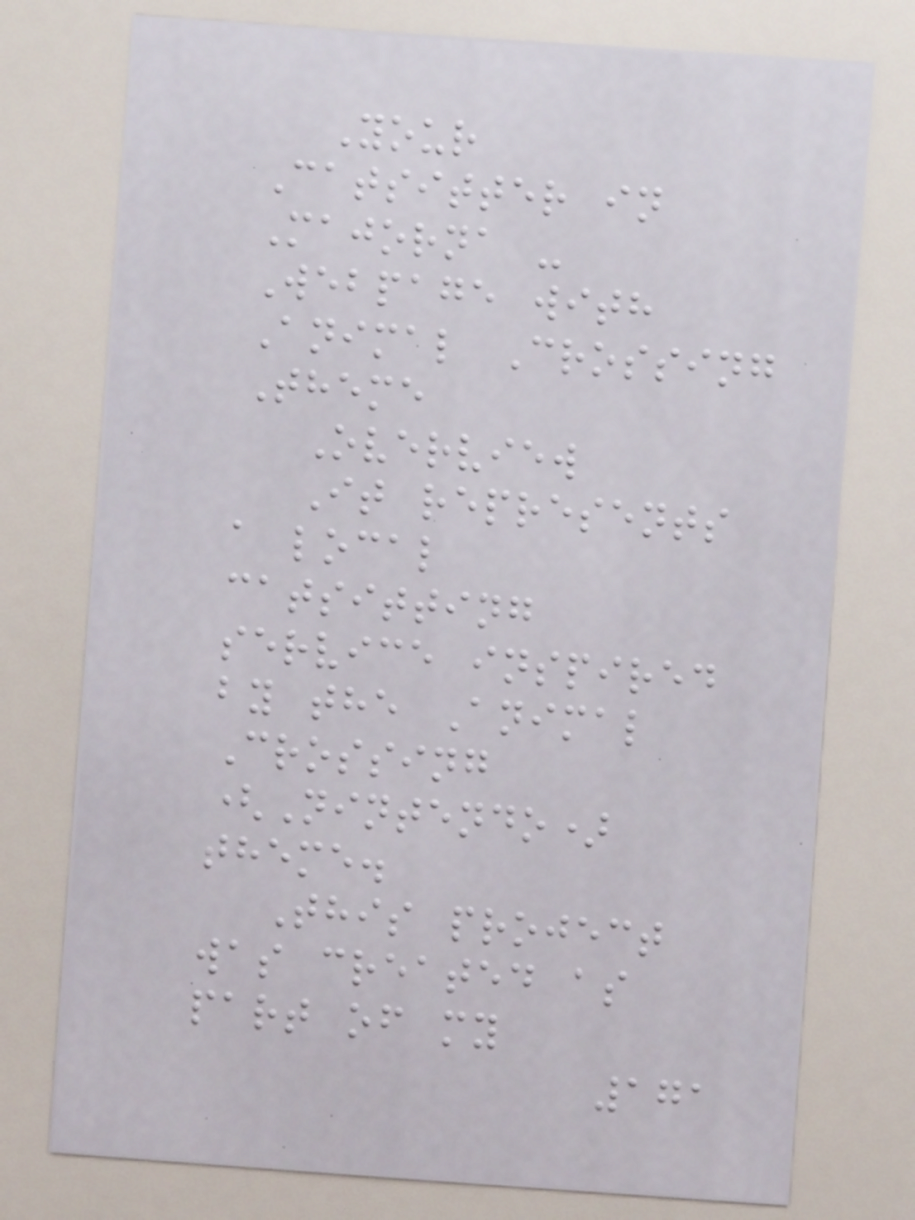Your
Catsitter in
Majorna -
Webpage with
Animal Crossing
Theme
Overview
It represents
a local
catsitting
service inspired
by the Animal
Crossing
(Nintendo)
theme.
This project
was created as
part of my
171
